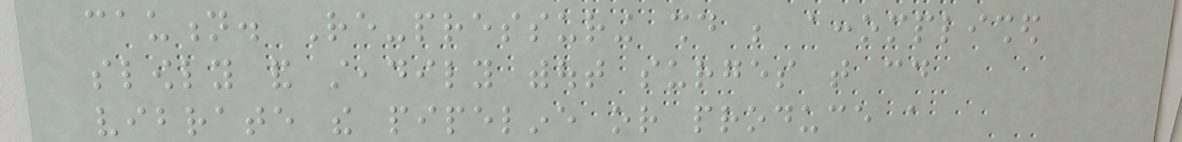caution. Re-pressuring should be accomplished
slowly and steadily without surges that could
vibrate the pipeline or produce a
